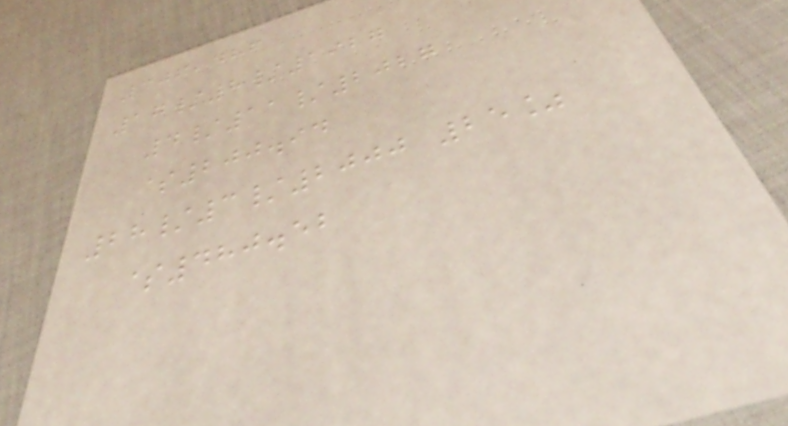307,486
17/8/1927
4/11/2027
$200.94
28/3/2000 25%
$480.52
